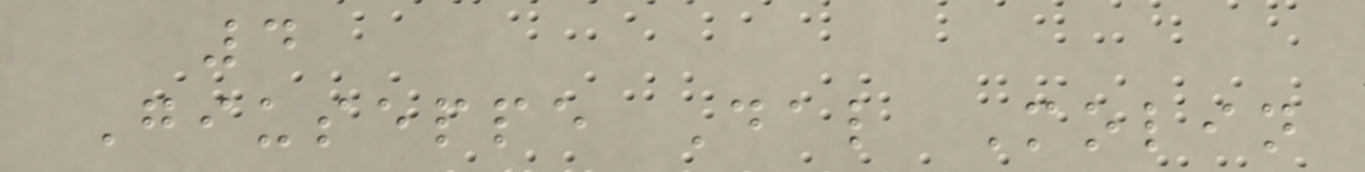4
Giuseppe Dal Molin
